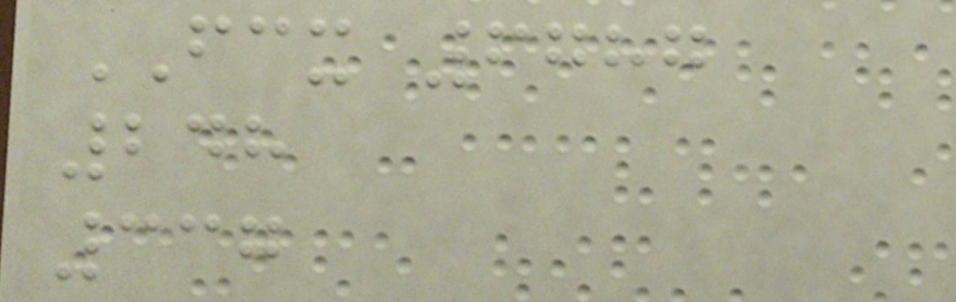FCX 6787
248
337
